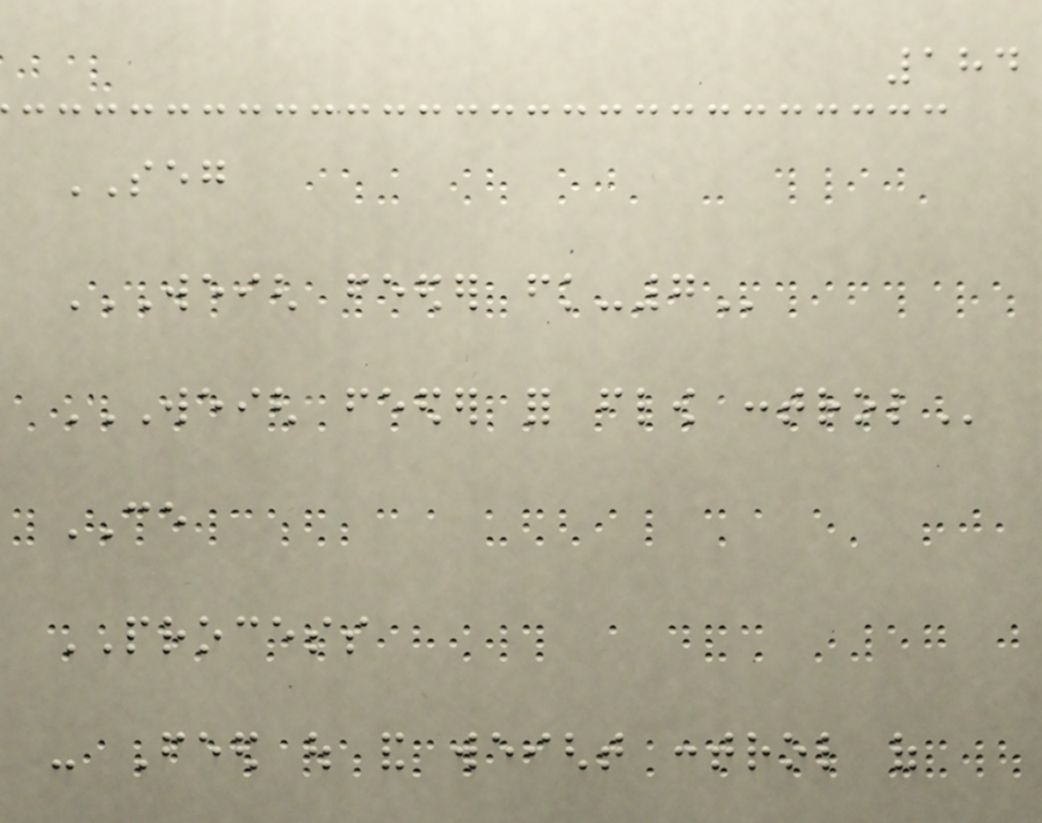184
SEG
WEIGH FEEDER FK-7
WEIGH FEEDER FOR FLOW CONTROL
CE
PROCESS
- Feed out and weight control of
